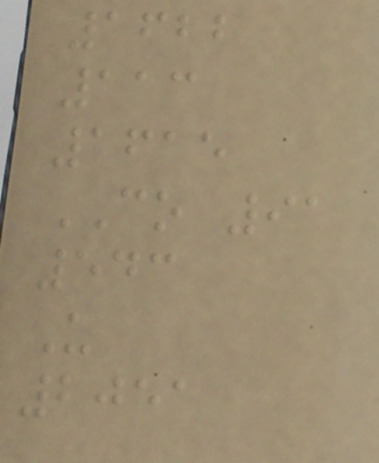1622
113
1615
CO 91
543
U
2051
